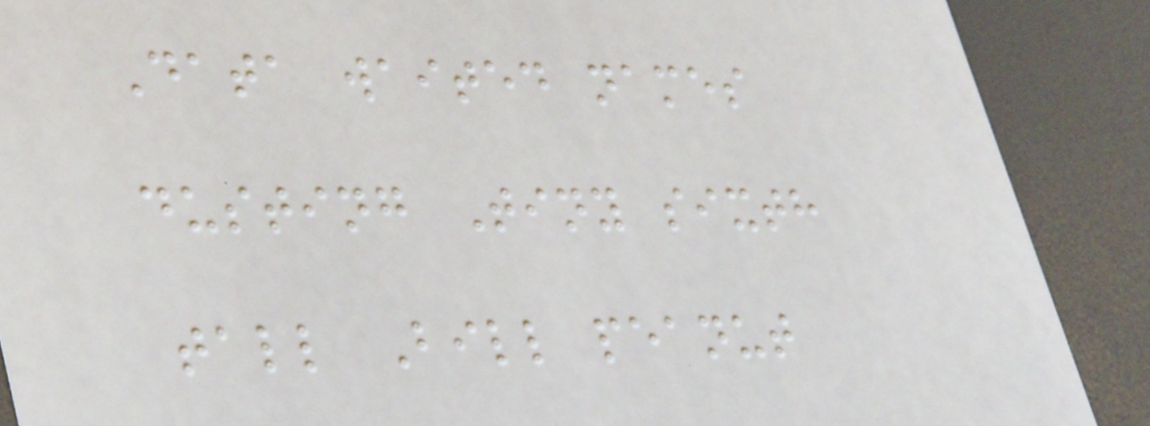Data waited names
dusting Tiny sixth
tall Bill peanut
